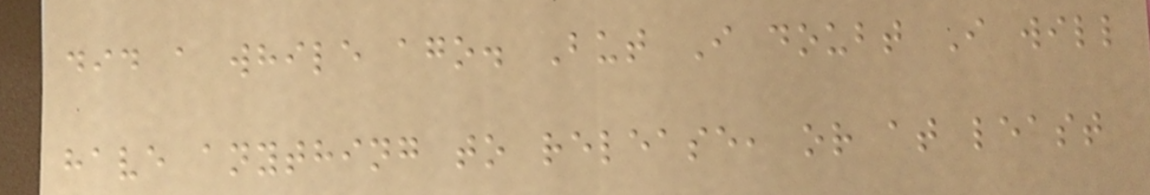did a while ago. But I doubt I will
have anything to release, or at least
